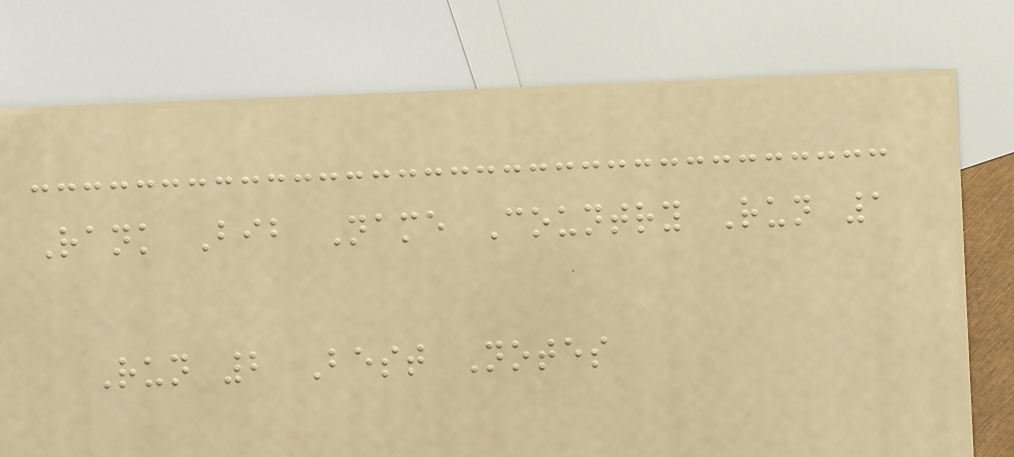Rank Bib Name Country Run 1
Run 2 Best Notes
